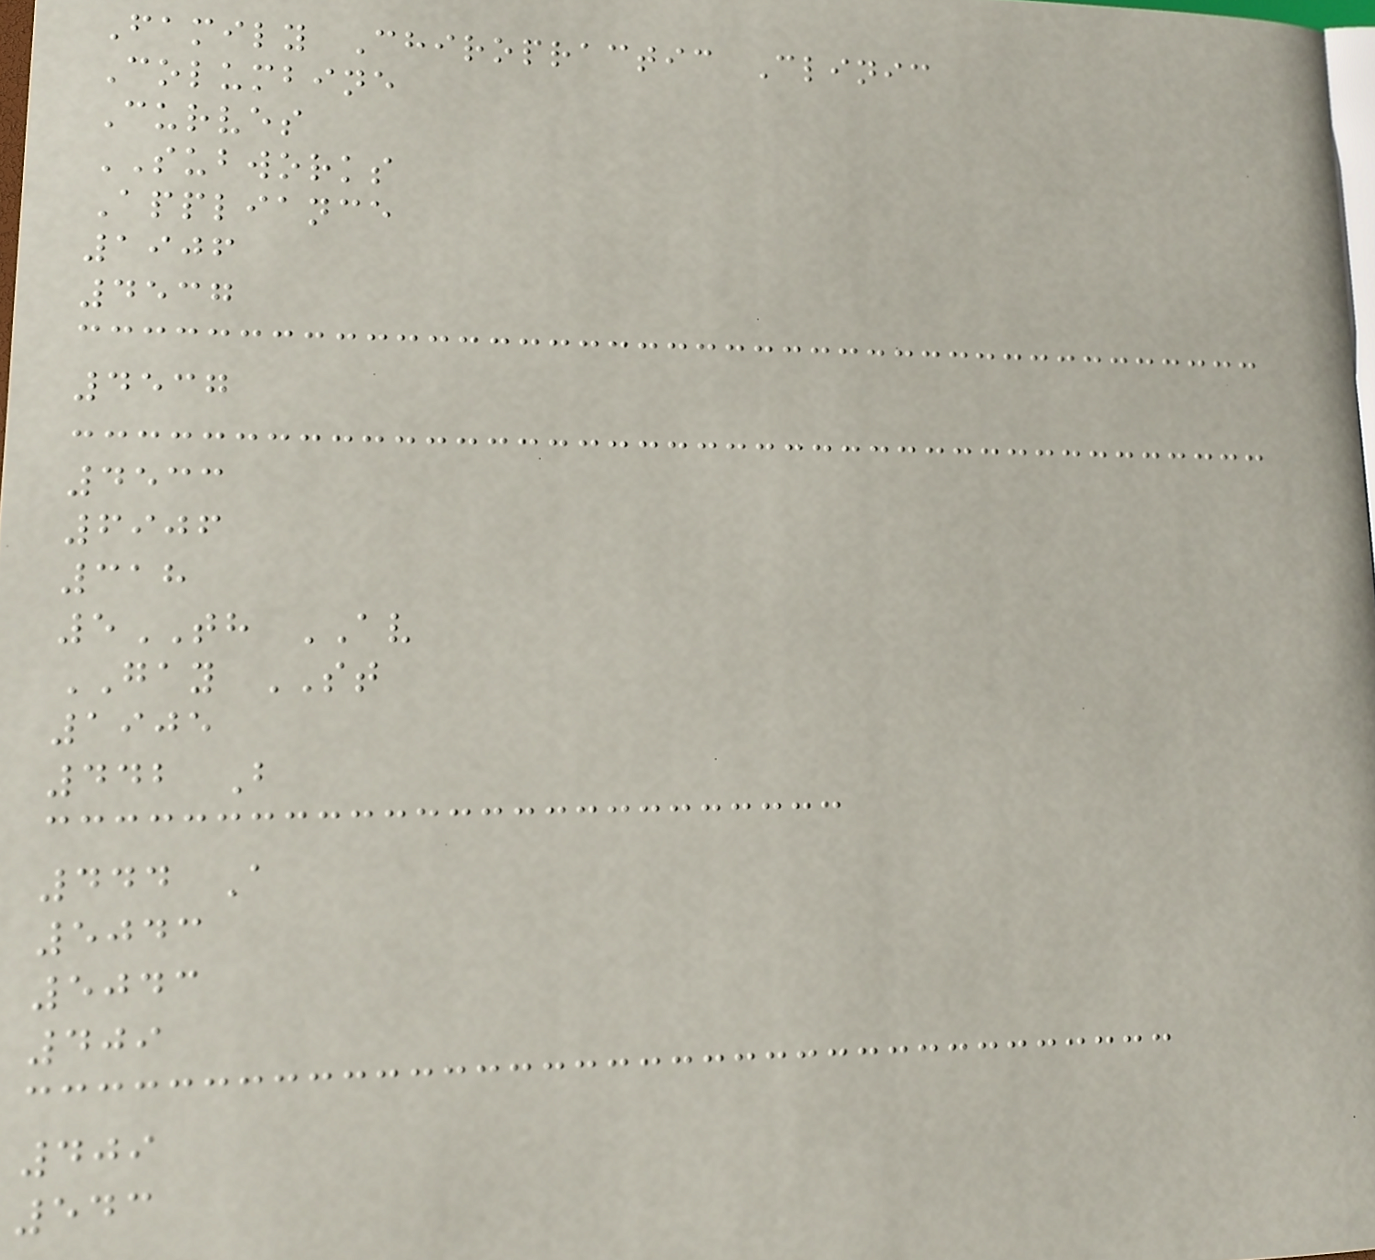Family Chiropractic Clinic
Columbine
Curves
SUBWORKS
Appliance
1906
4537
4537
4533
6906
318
5TH AV
GAY ST
1905
442 B
444 A
5043
5043
409
409
543
